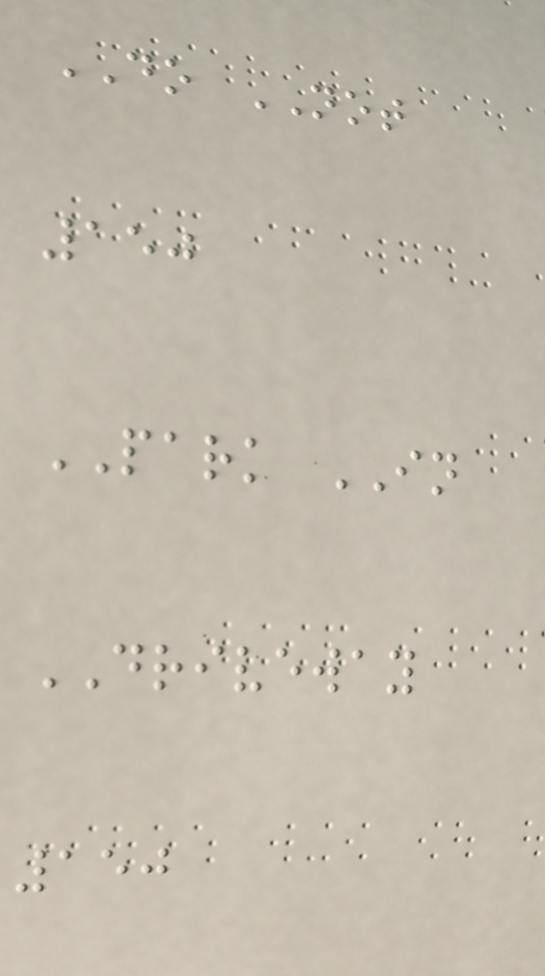DO NOT
150
PARK IN
DRIVEWAY
150
